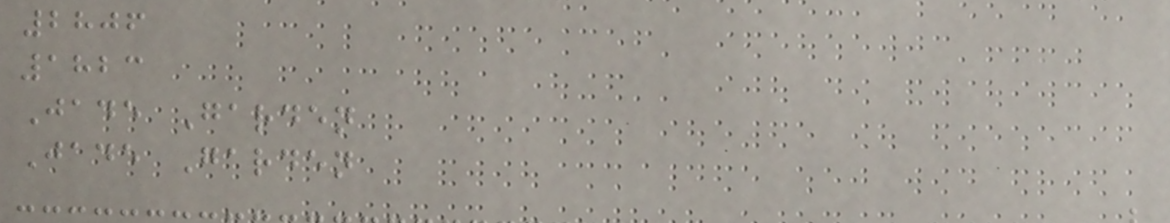2806
1823
Jade Garden
Jade Garden
